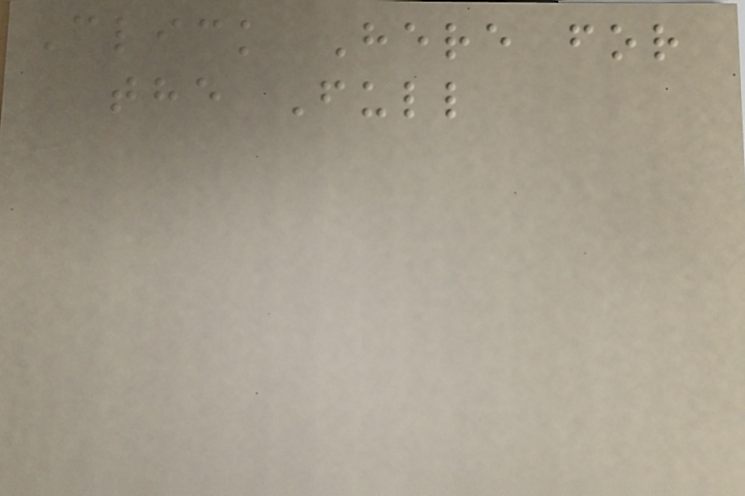Click Here for
the Full
